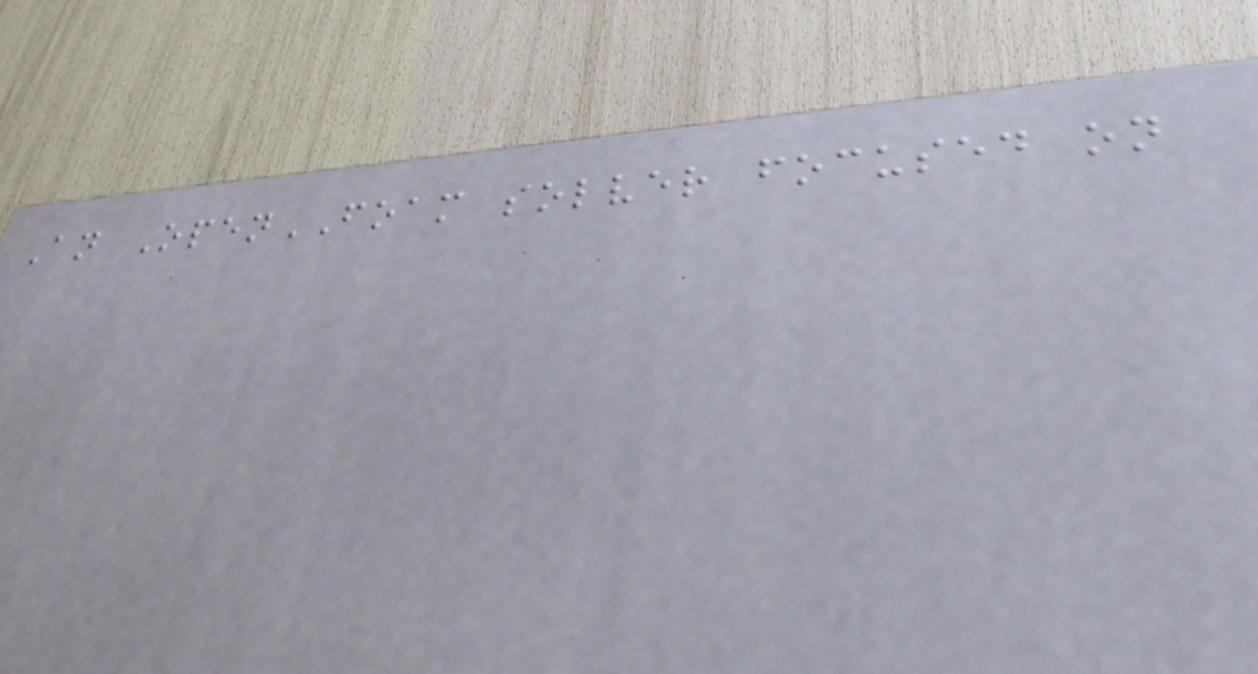An OpenFOAM solver focused on
